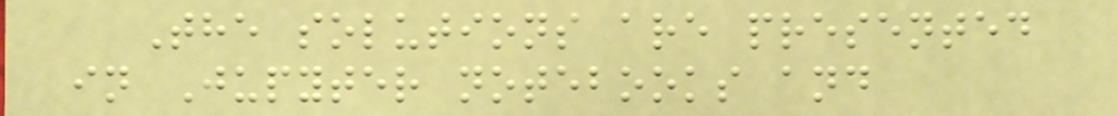The solutions are presented
in Jupyter notebooks and
